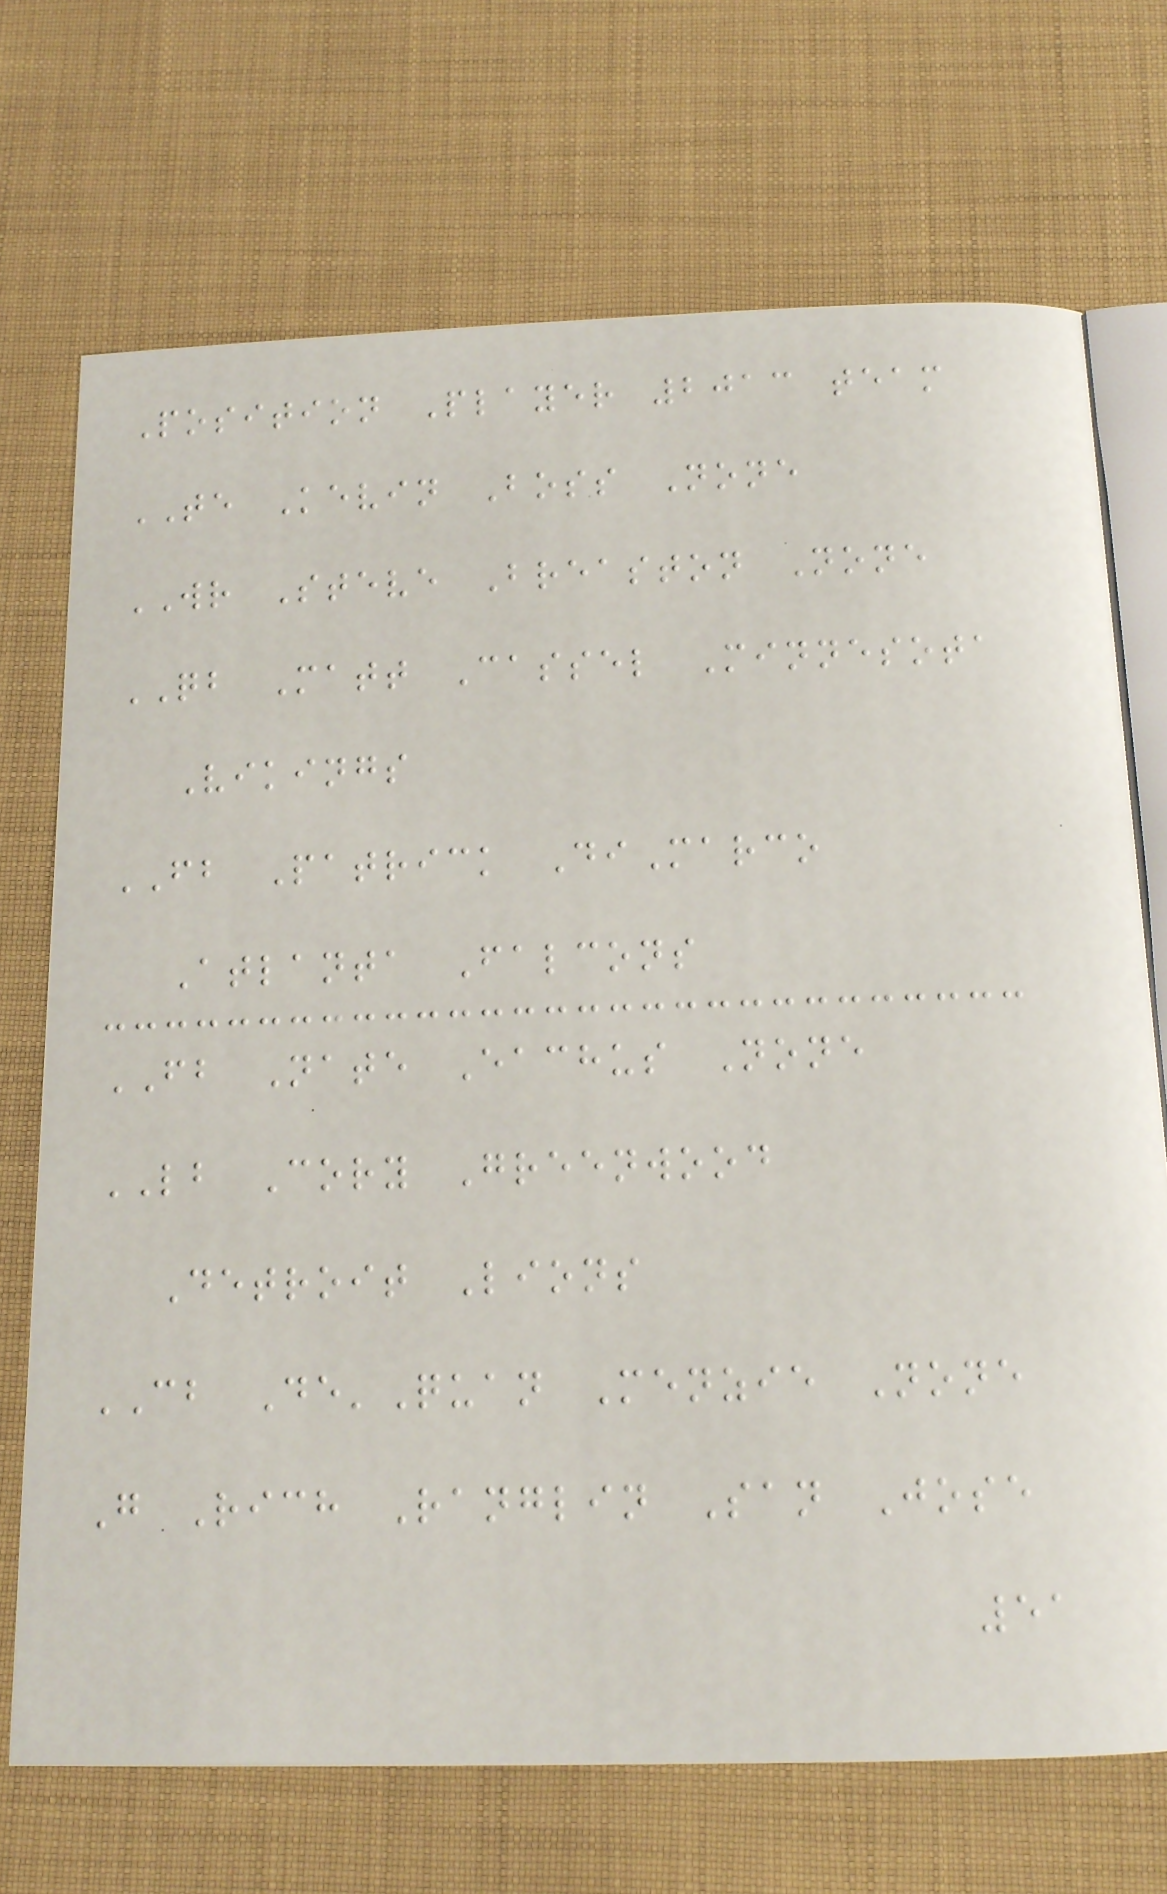Position Player 2013 team
TE Kevin Boss None
WR Steve Breaston None
QB Matt Cassel Minnesota
Vikings
FB Patrick DiMarco
Atlanta Falcons
FB Nate Eachus None
LB Cory Greenwood
Detroit Lions
CB De'Quan Menzie None
G Rich Ranglin San Jose
51
